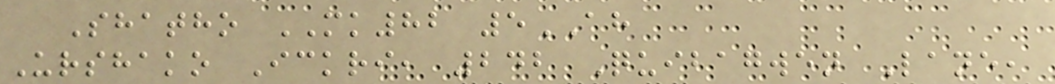Shatho MK82 5AH
Urshako Ickri, 242 Quibagwen Lane,
